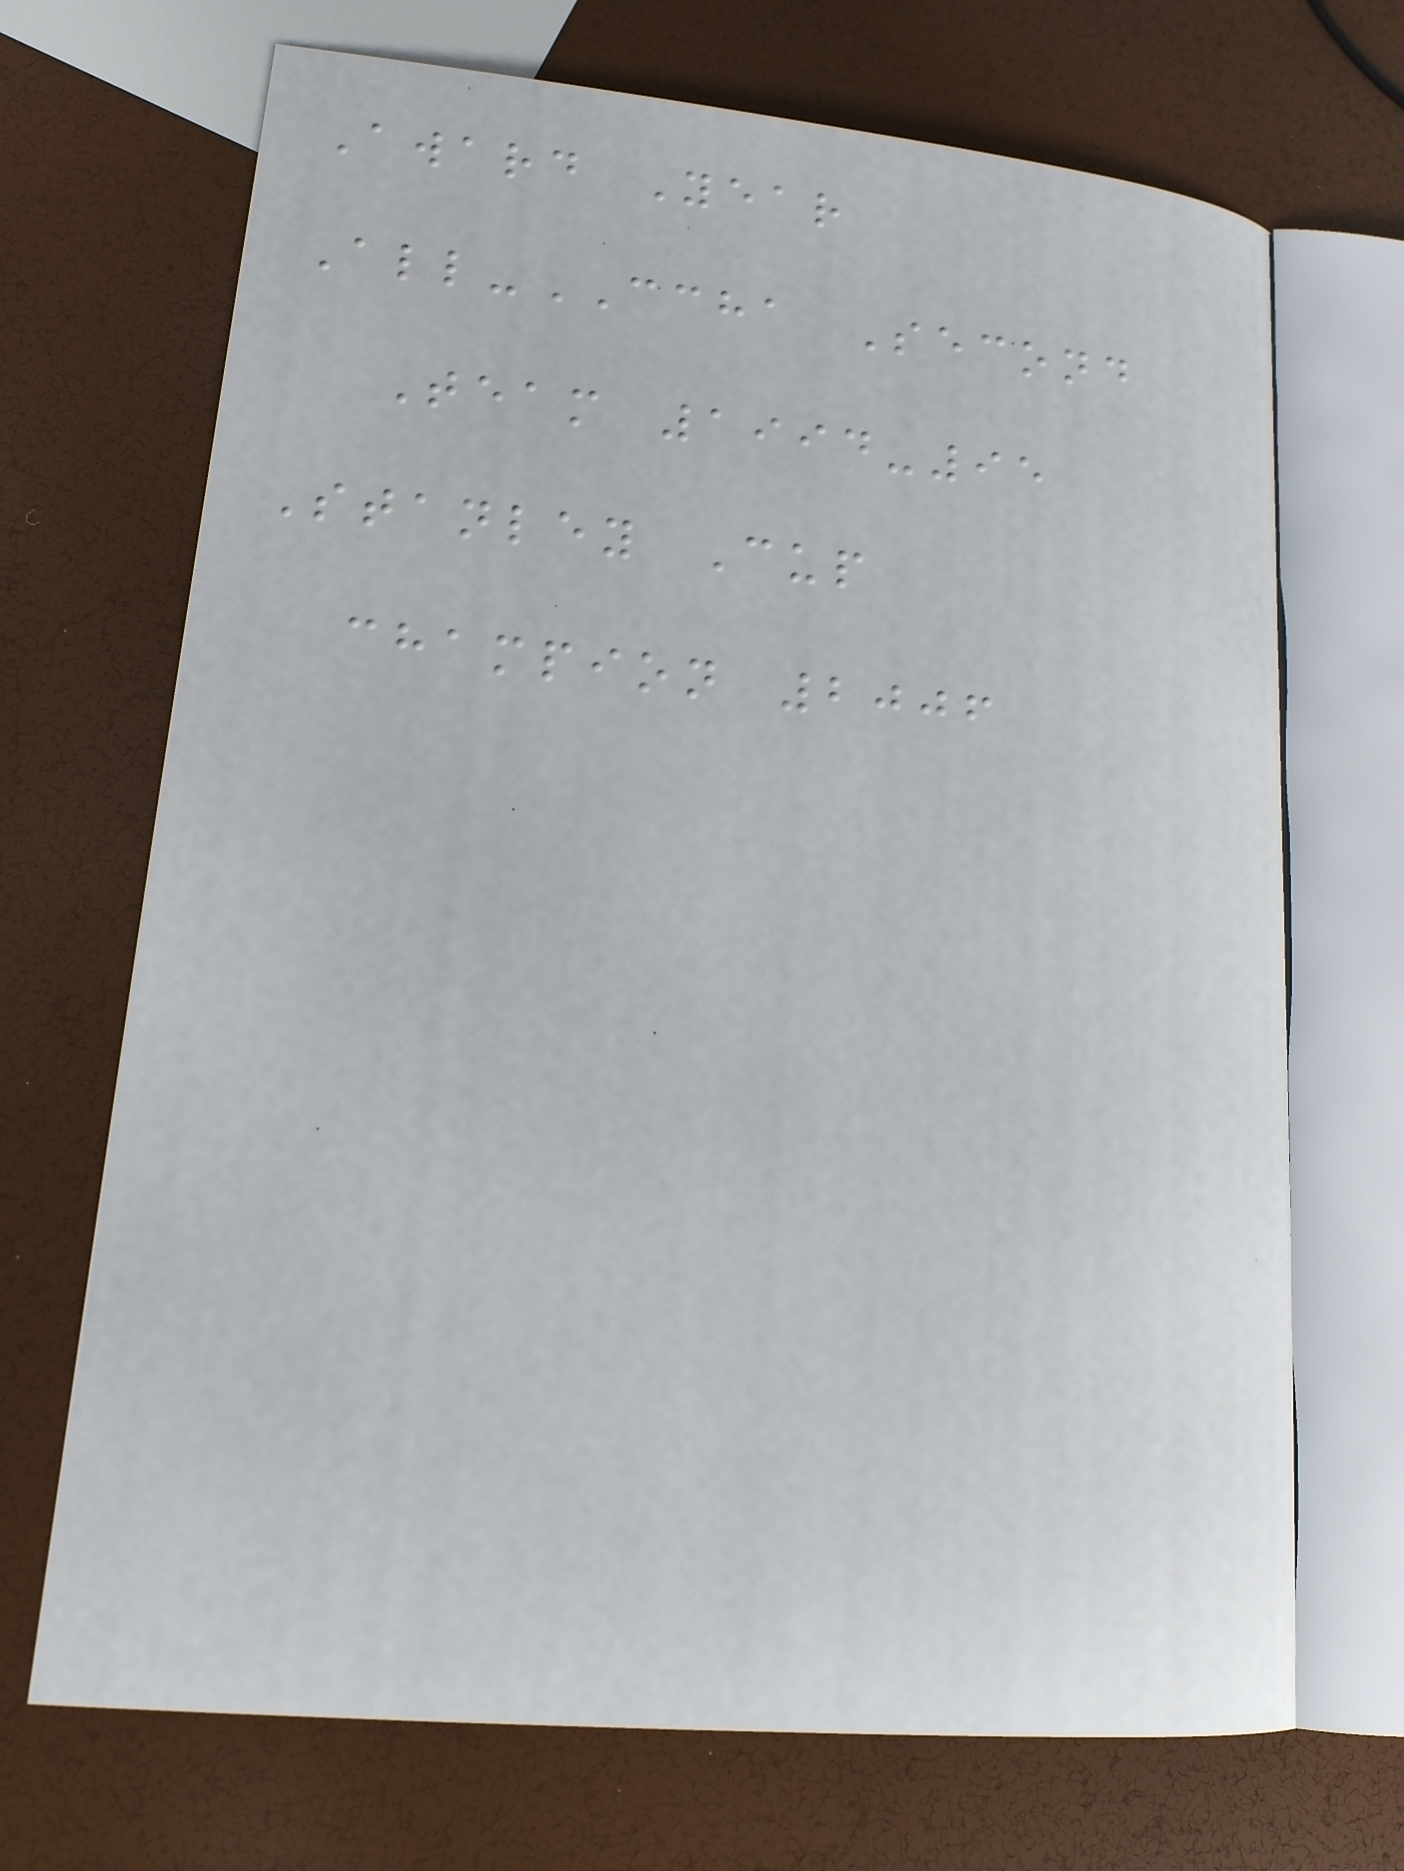Award Year
All-CCHA Second
Team 1994-95
Stanley Cup
champion 2006
